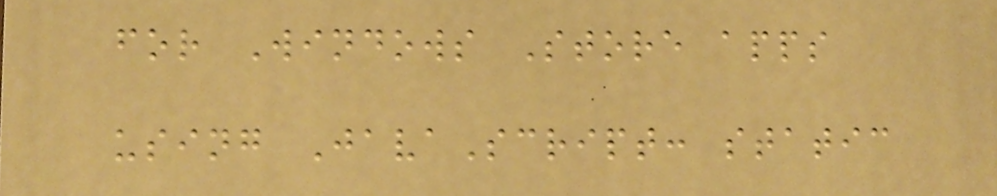for Windows Store apps
using JavaScript: static
